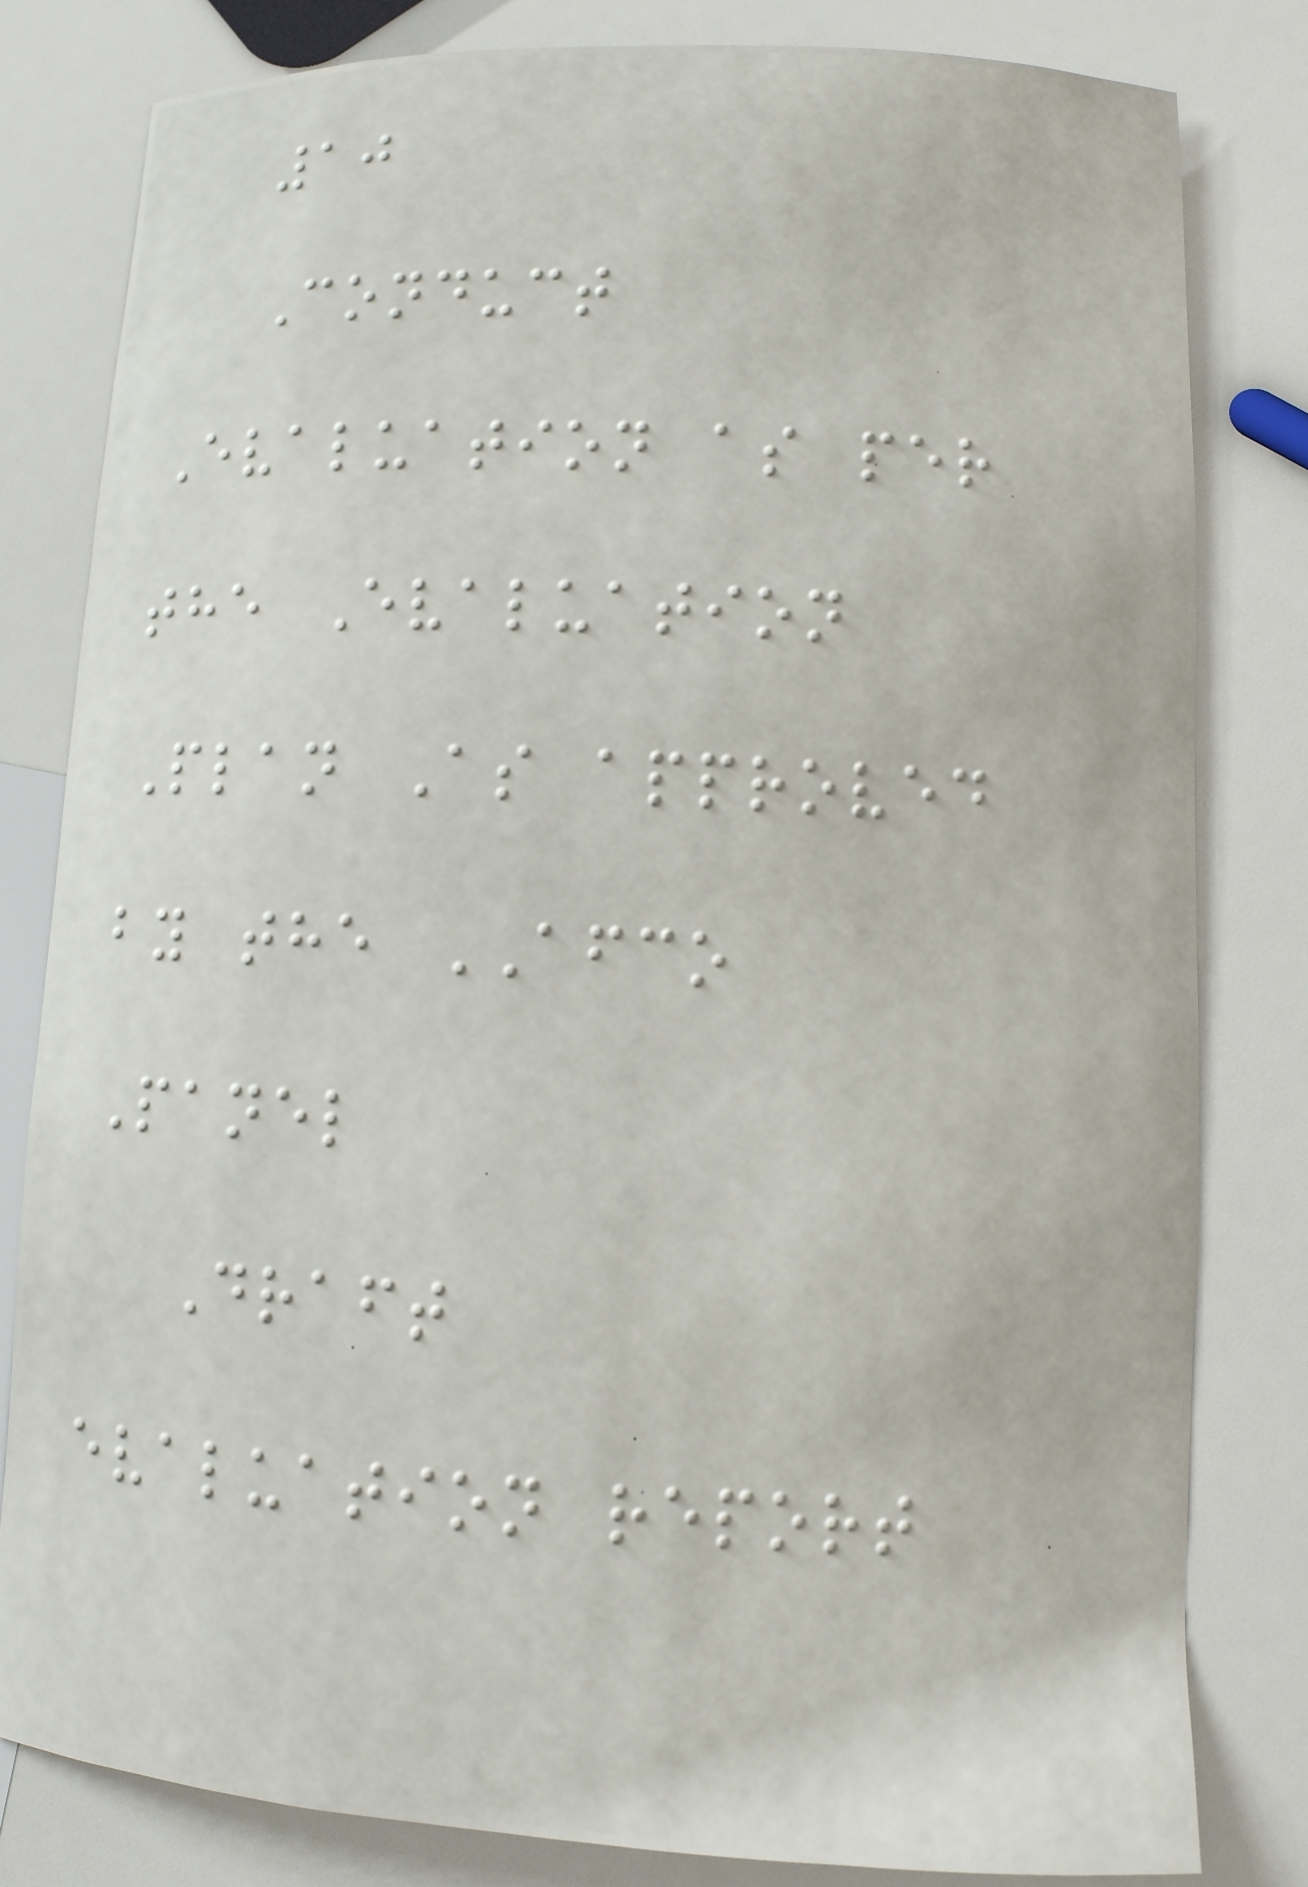10
Conduct
Evaluation as per
the Evaluation
Plan As approved
by the AFCO
Panel
Draft
evaluation report
